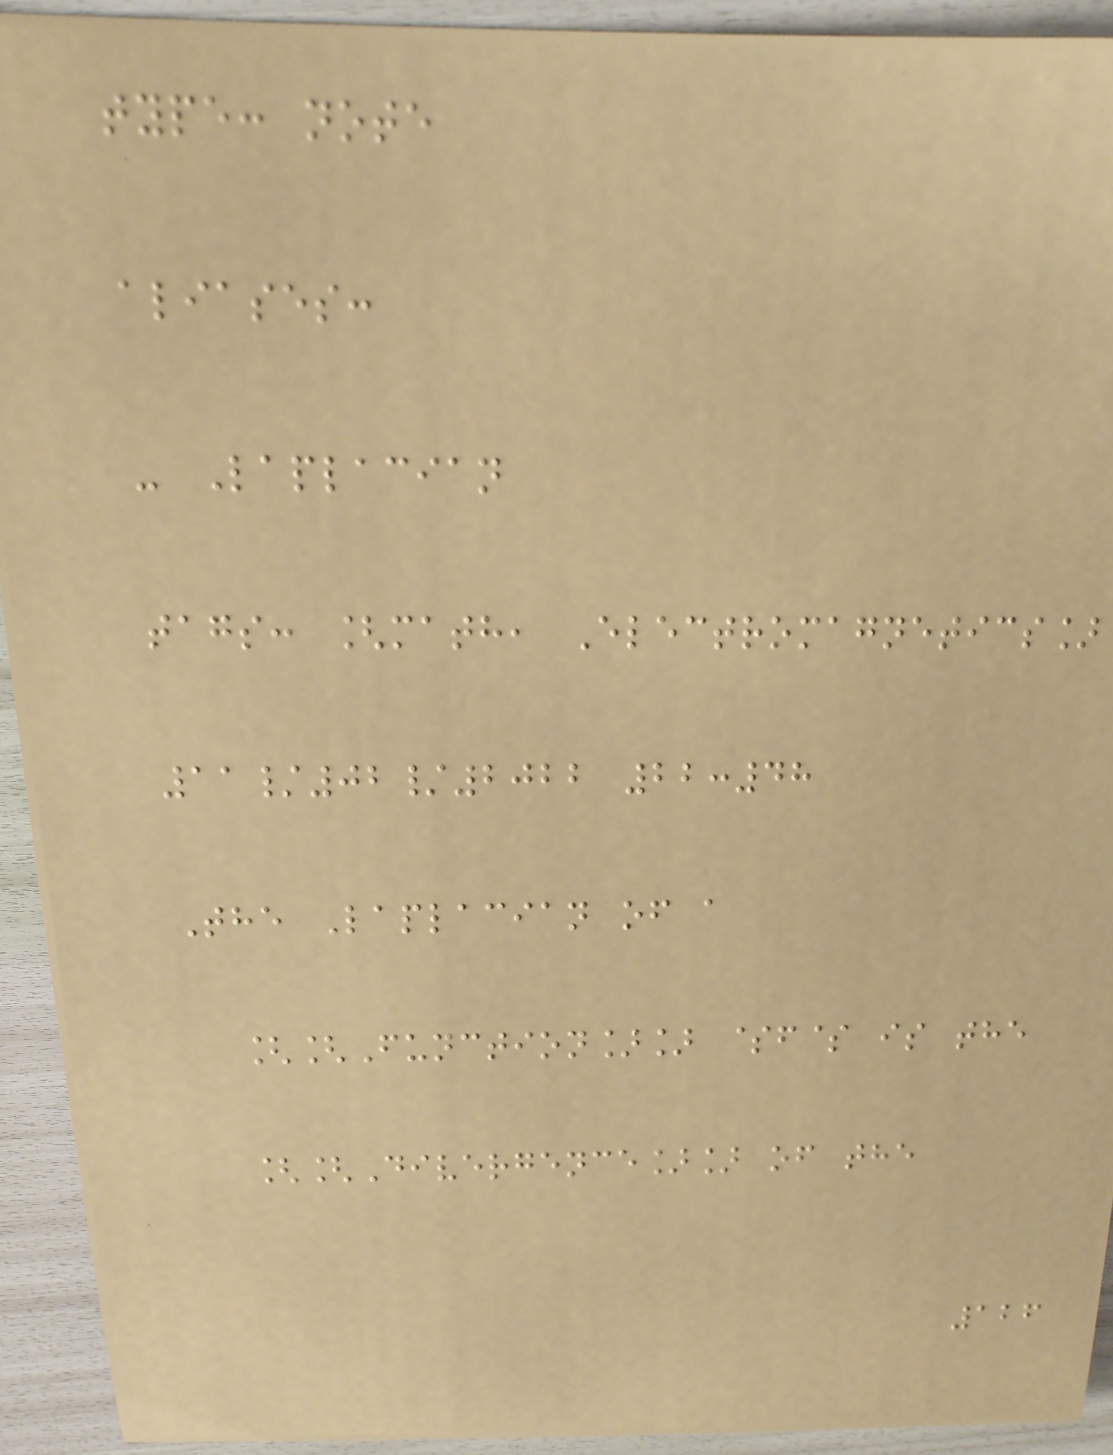type: note
aliases:
- Laplacian
tags: [math, Electromagnetics]
11/02/2022 22:48
The Laplacian of a
[[Function]] $f$ is the
[[Divergence]] of the
126
